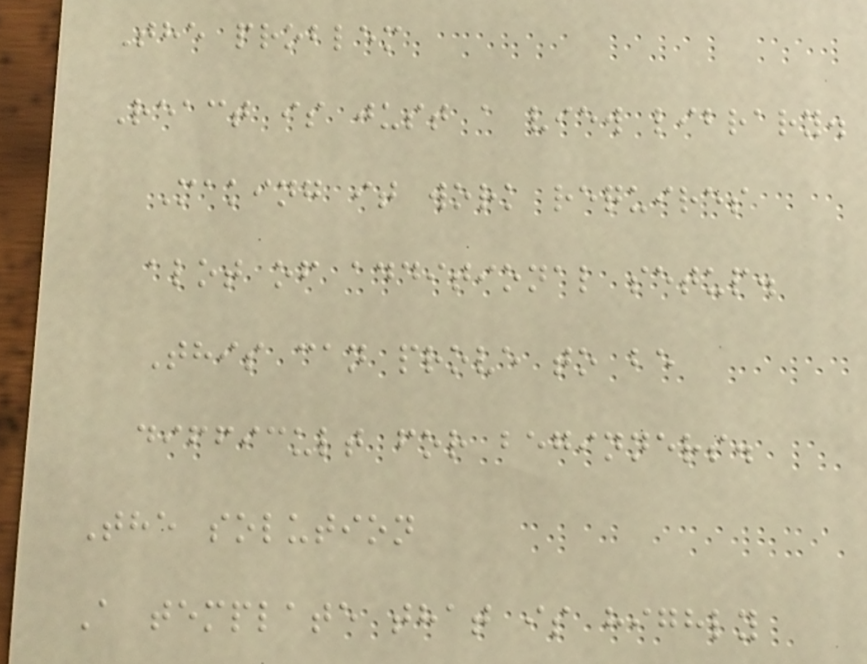The problem
React is just a view library.
Making it work requires
alot of additional setup.
This can prove to be
difficult for beginners.
The solution
A template that is highly
